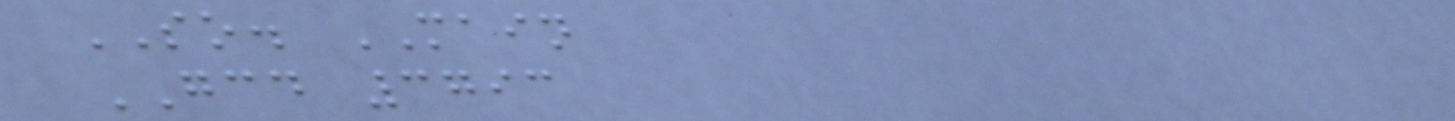SO. MAIN
GCD 3793
